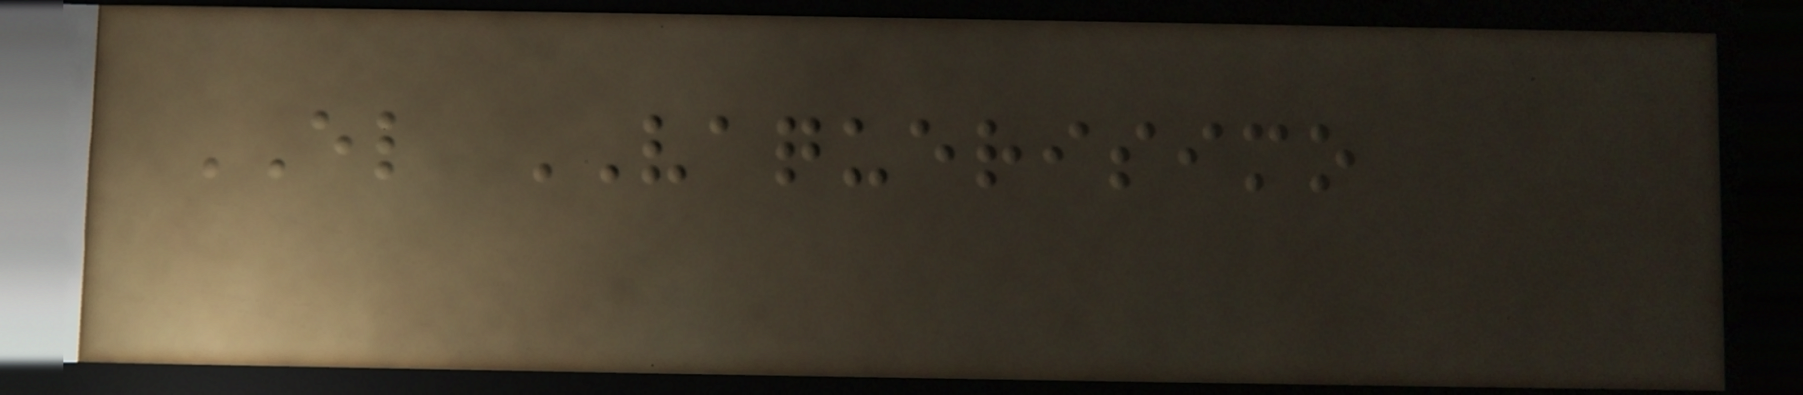EL VAQUERISIMO
